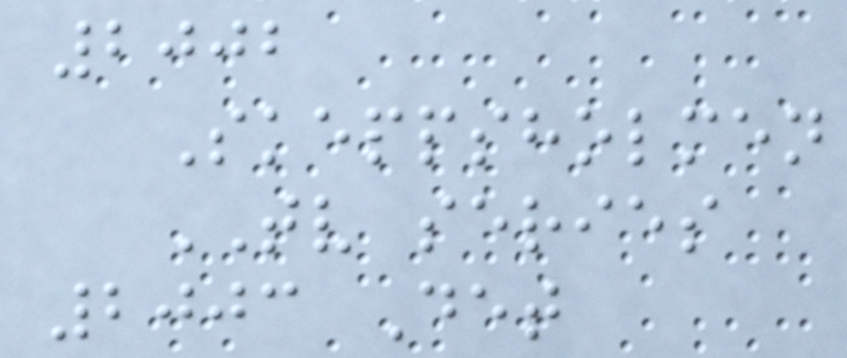2002
Skeppsholmen
TV series
2003 Det
